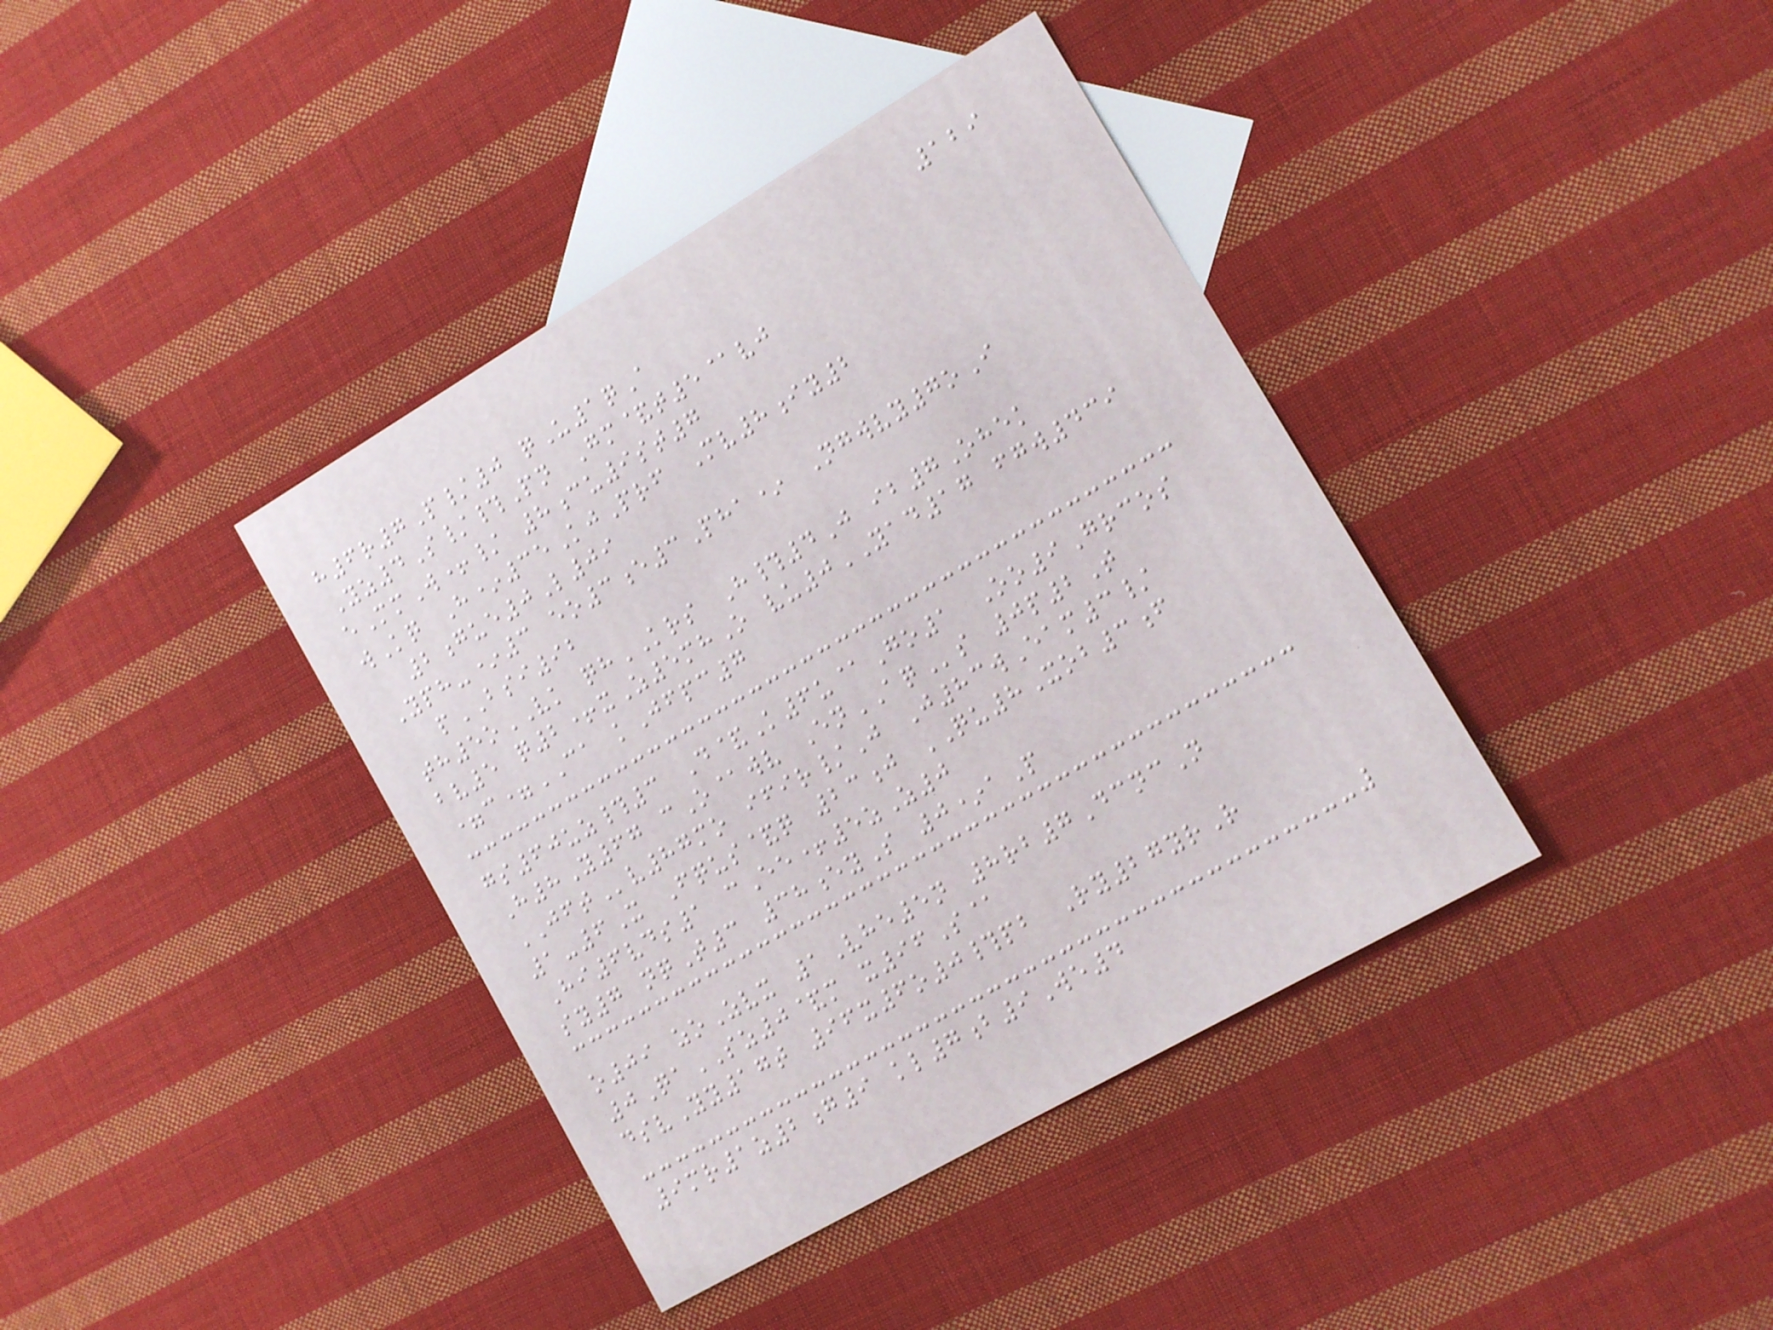129
h6r7P/0 qU1qA
Yz4S/#Pn Gm&t5@vj
eMmW+/ 8cu9st7
wKq H*35KjPrf Mv8iy2
2gue0L09
Yph-*3 eo3e3Pha* Ngwvy7oI
pBSI92
th5oVK qhKRS H#4J ib7Ohek
bv5 q2+xZ5mhO vu0YAD17 fgw439
=c=CA kJfpc7
gs60uz#3 D&K6u@Go1 Oo9Grcos
H8Y67 cO@wv EnAQs 0p2T
JFTv87mo ifir/J J83wEam3/
1-6X Fqus&q 23j QU8Xob3f
Hi6vds1 cEe+5zZ0
sy7 nqT3 38eyS 0*aP
o09 zoZvx 1Vhe5n 8rb7DcncN
0QaSZ0&m x96S@
dsvYy17t 96x6o0#pb Ry27yrR
9mr1z2g9 kl7b9We4
